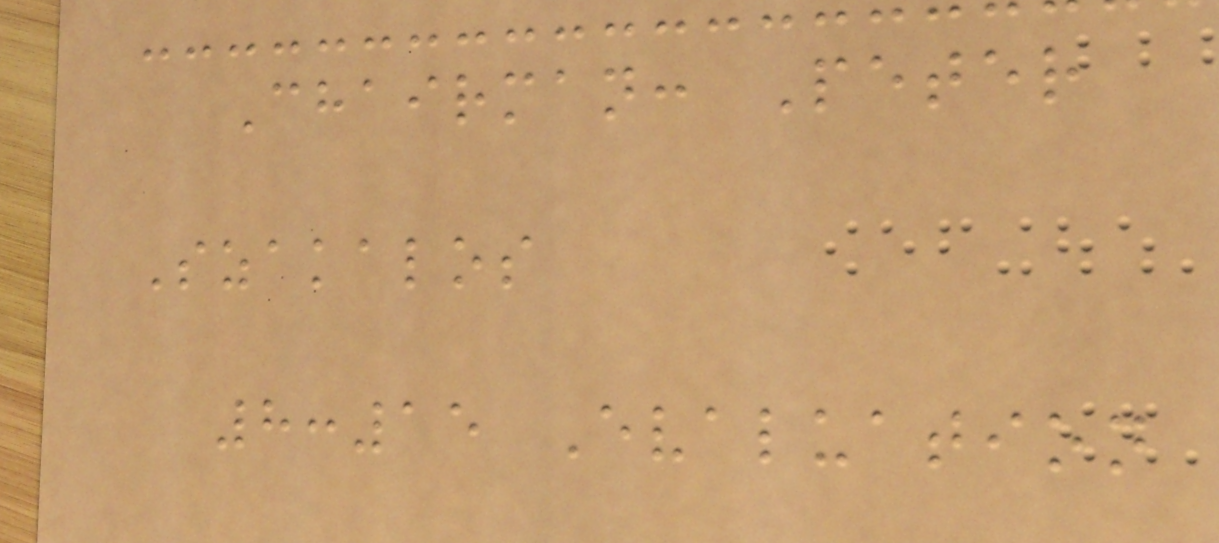Chairman: Peter
Szakalos
8:15 Evaluation
